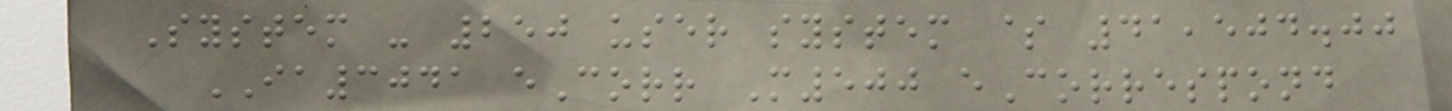System - 250 user system $ 41,504.00
IA3041 eCorr M500 eCorrespond
